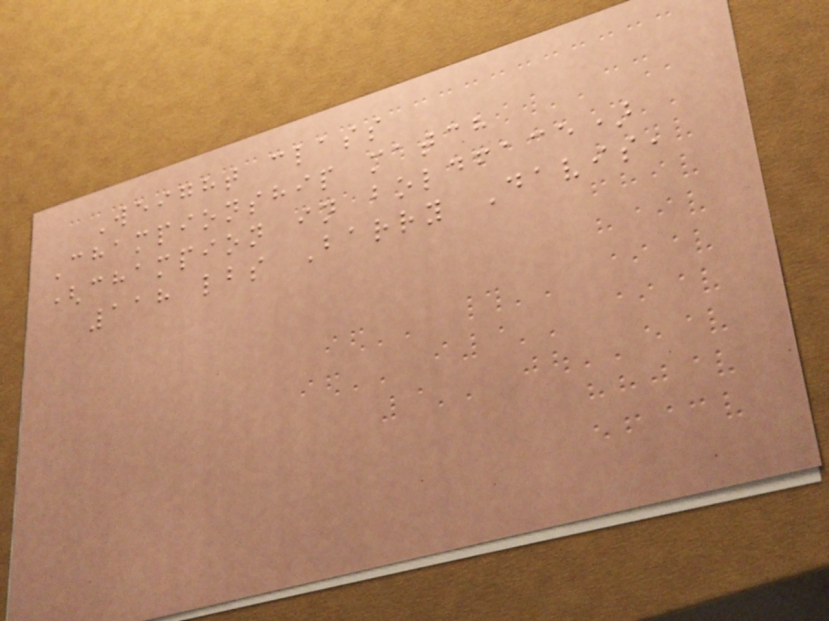Weight class
Championship match
(champion in boldface)
118 lbs Barry Davis,
